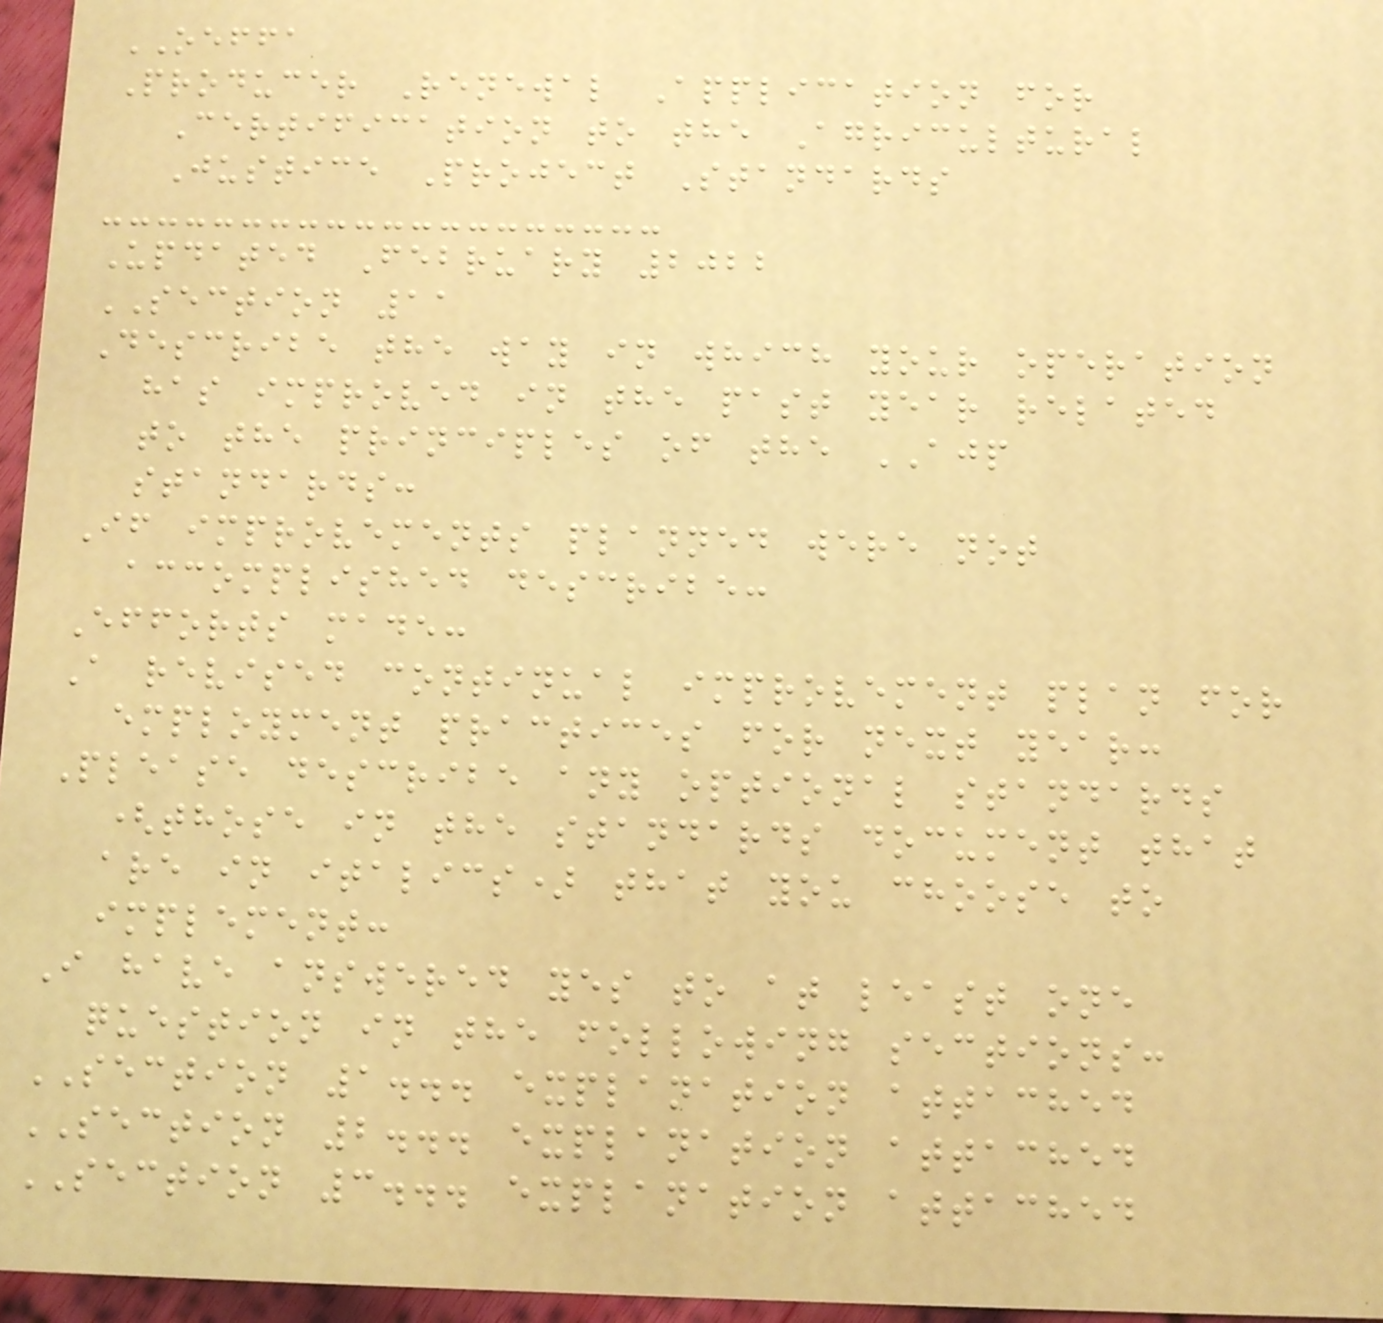OEFFA
Producer Renewal Application for
Certification to the Agricultural
Justice Project Standards
Updated February 2022
SECTION 11
Describe the way in which your operation
has improved in the past year related
to the principles of the AJP
standards:
If improvements planned were not
accomplished describe:
Efforts made:
A revised continual improvement plan for
employment practices for next year:
Please describe any optional standards
(those in the standards document that
are in italics) that you choose to
implement:
I have answered yes to at least one
question in the following sections:
SECTION 1... explanation attached
SECTION 2... explanation attached
SECTION 3... explanation attached
